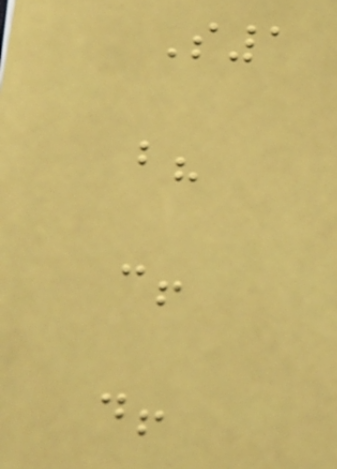S1
b?
c!
d!
